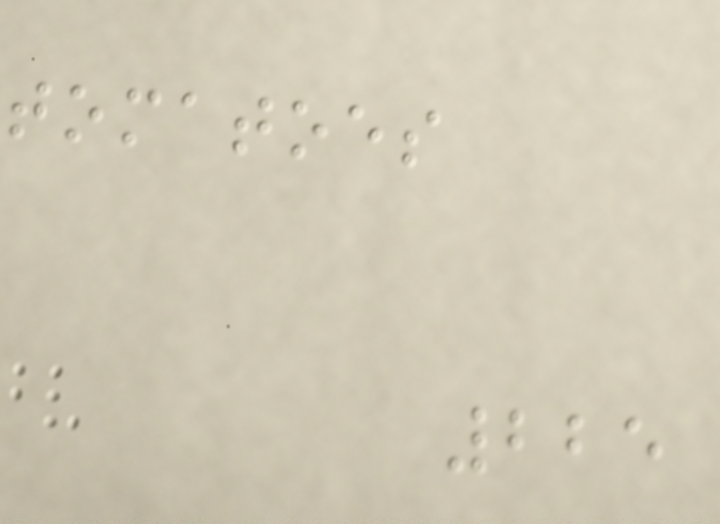tomatoes
225
